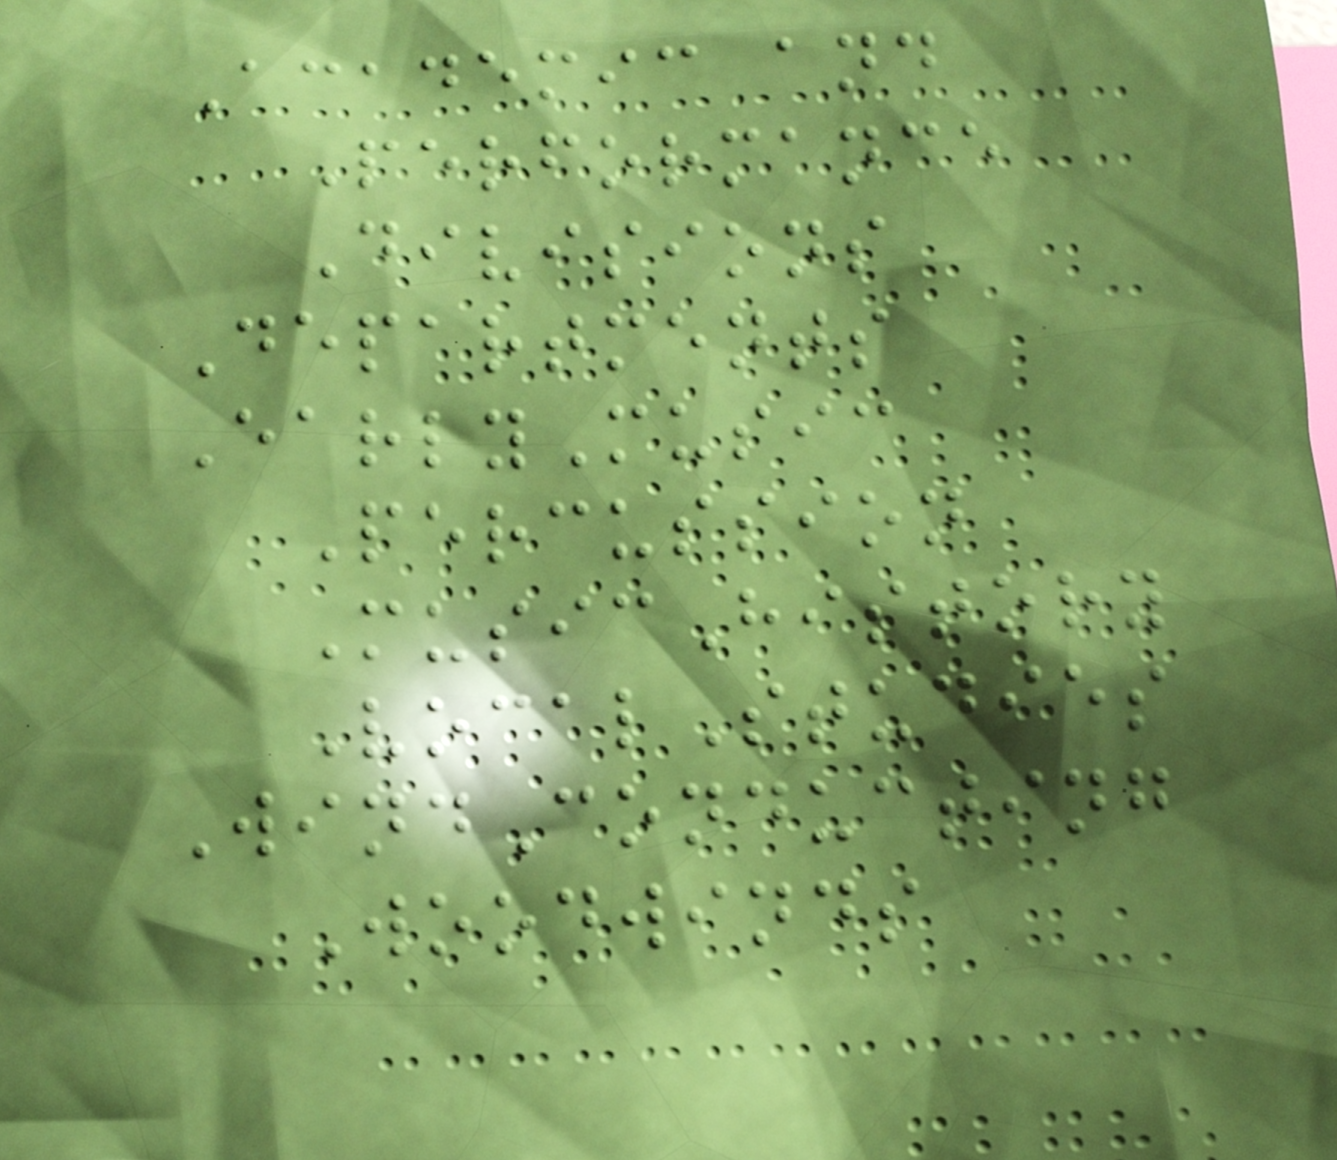Academic and
Performance
Divisions
Departments
EarlyMusic
Percussion
MusicHistory
VocalStudies
WindConducting
Woodwinds
